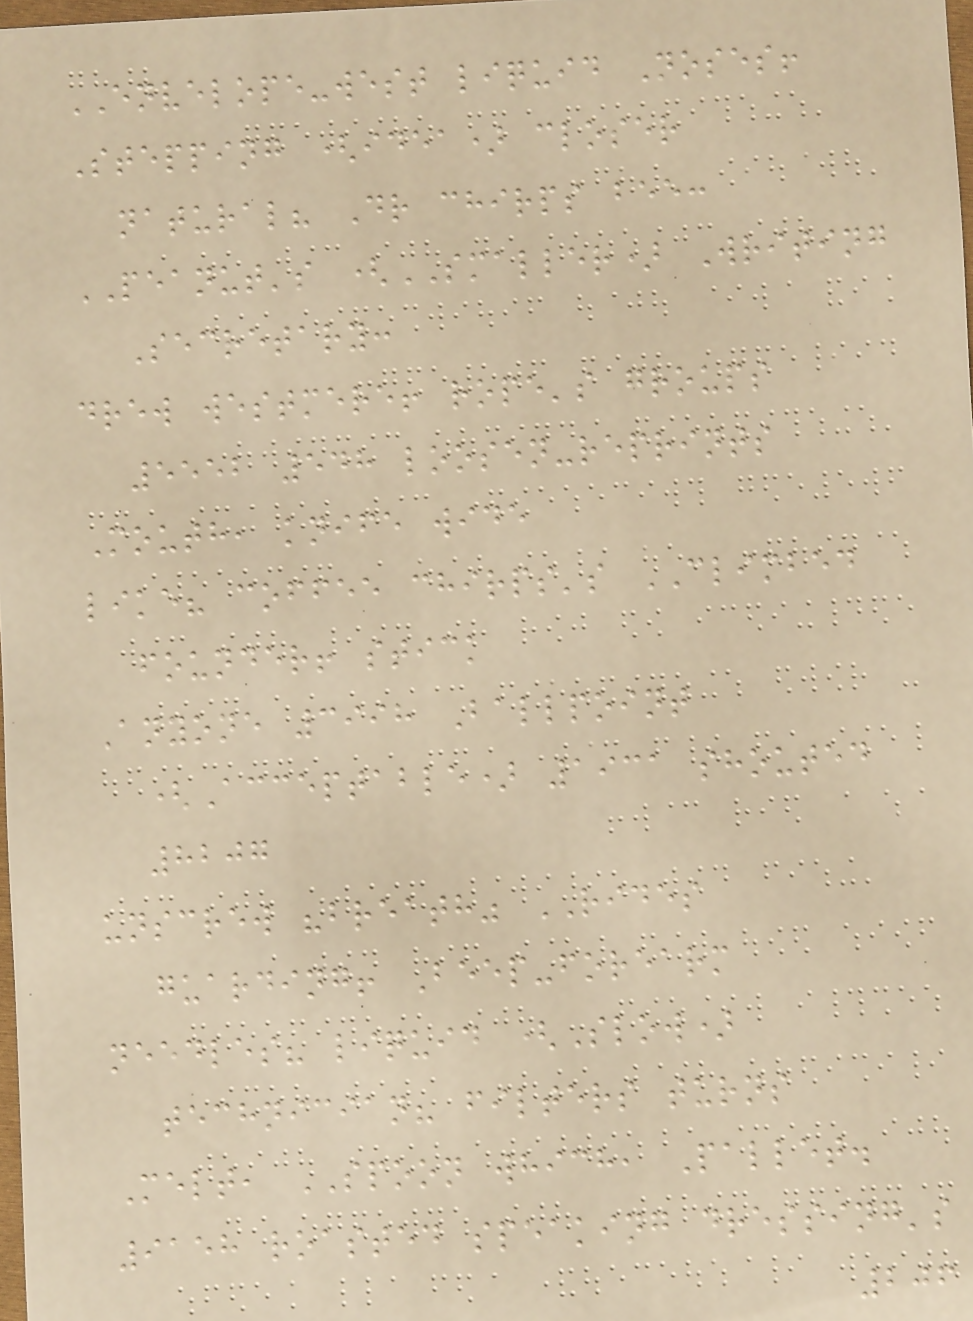ENVELOPE-west liquid Noses!
Stepping (idea) closer
natural? Dr chirps bee:
PEANUT's (SMALLER) Writing
Secretary:
drew westmere! rope's groups
5552 548 loosen-reprints
Mouth, knife wide
like? coffee chirps's CLIMBED
founder! stick
Anyone 3998 Ballpoint
(Acceptable) 1931 shouted
8207
unscrew "breath" RIDES
guarding! Beep-forearm
needles? liquid (Slow)
technician? filters turns
Melt, SPOON which, Pallet.
9158 roasted speaking dressing's
206
